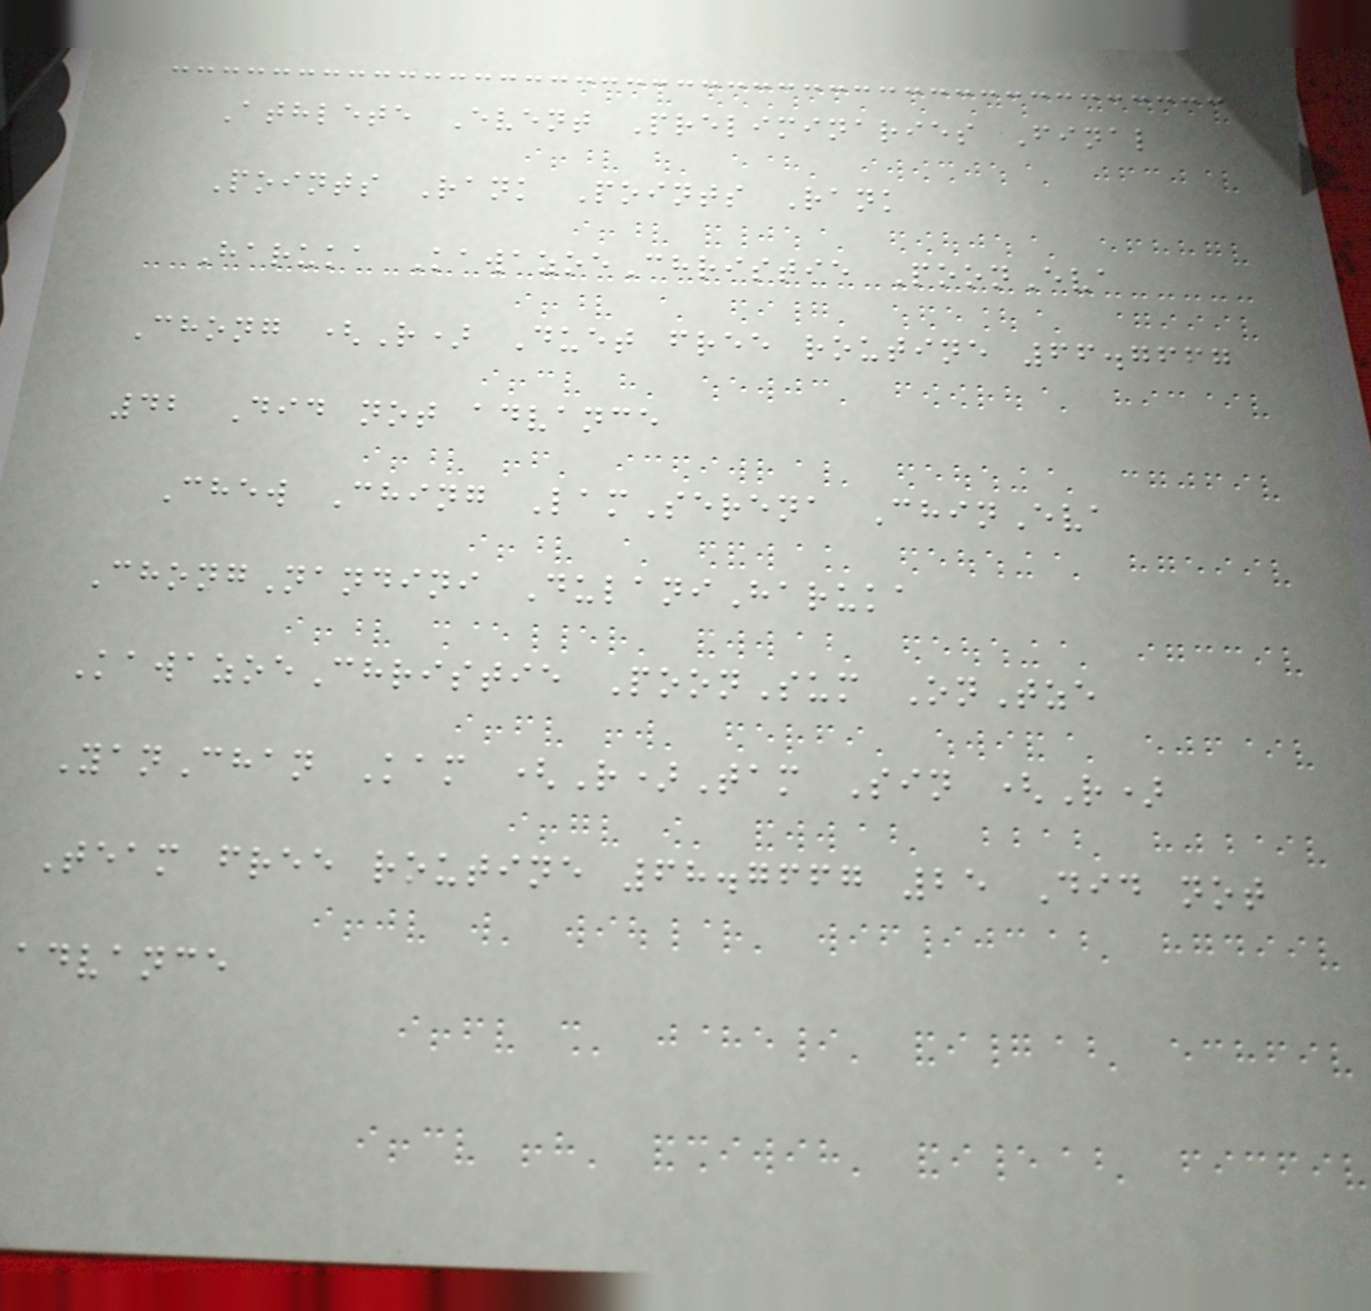Athlete Event Preliminaries Final
Points Rank Points Rank
Haruka KawazoeChristie PoonEva
Chong (R) Duet free routine 66.7667
42 Did not advance
Chew Ching LamSerena ChinEva
ChongNandini DulaniHaruka
KawazoeChristie PoonSum OnTze
YanChan Kam (R)Tam Sin (R)
Team free routine 68.7667 25 Did not
advance
